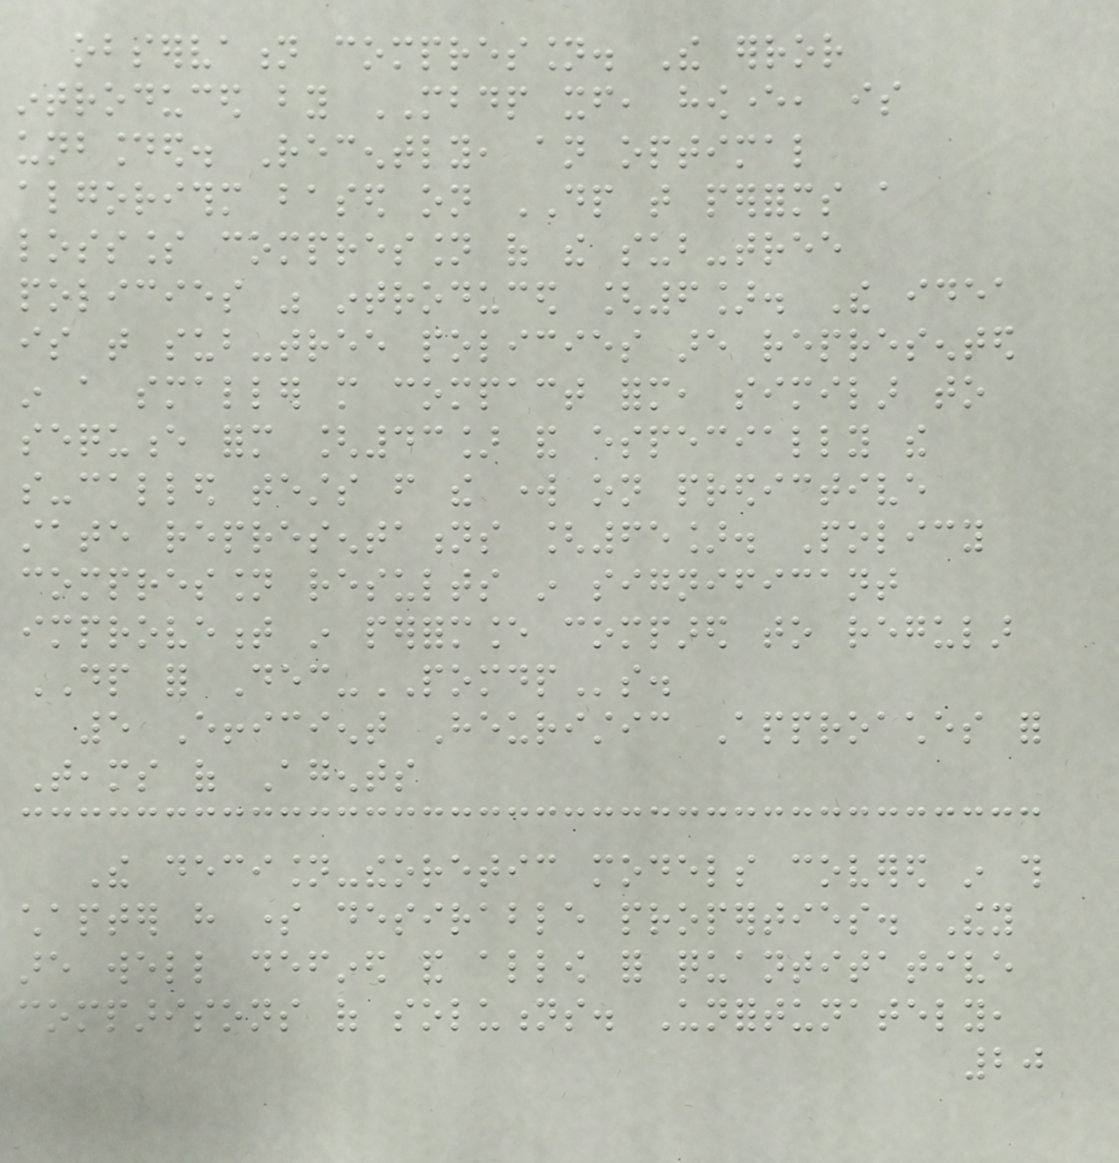observation compression. The error
introduced by MBDP itself, however, is
unbounded. Recently, an optimal
algorithm based on DP that performs a
lossless compression of the sub-tree
policies was introduced [6]. The idea
is that sub-tree policies are represented
in a smaller more compact form, similar to
sequence form [43] and especially the
so-called tests from the work on predictive
state representations [65]. Policy
compression results in significant
improvement in performance compared to regular
DP for Dec-POMDPs.
5 Efficient Heuristic Approaches for
Teams of Agents
The decision-theoretic models covered in this
chapter have some desirable properties. They
are well defined and allow for quantitative
comparisons of solutions. Unfortunately,
20
